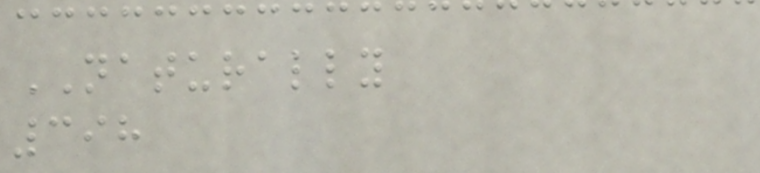NATURALLY
398
